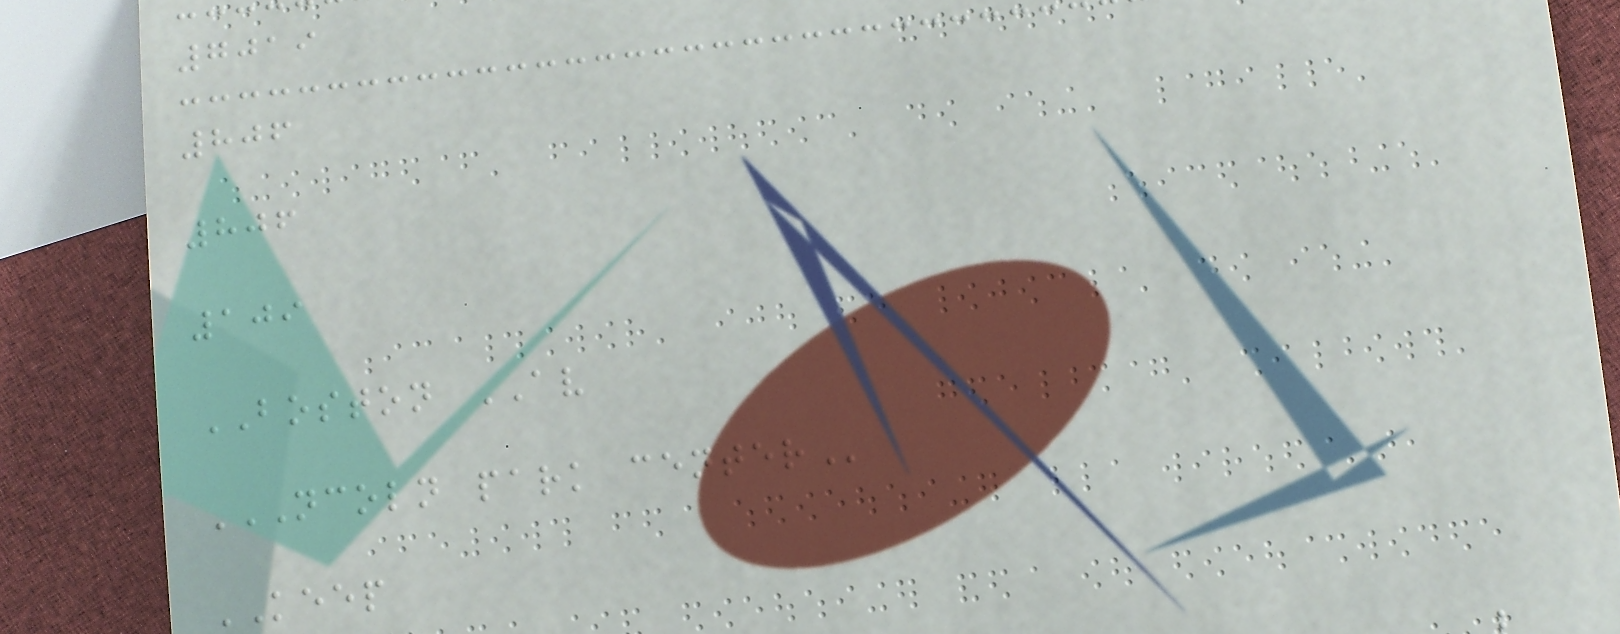7019
806
806
109
BOSTON AV
NCOLN PARK CENTER
KEEP
